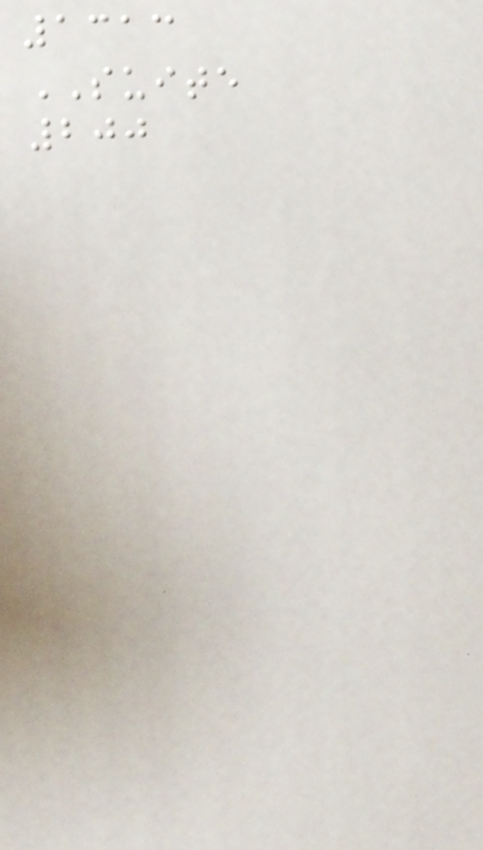1313
SUITE
200
